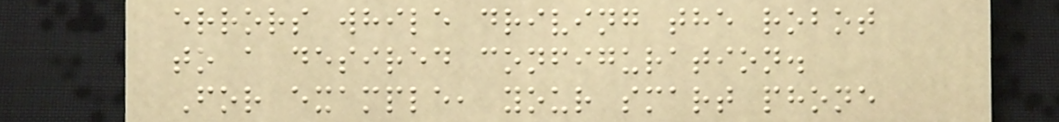errors while driving the robot
to a desired configuration.
For example, your smart phone
